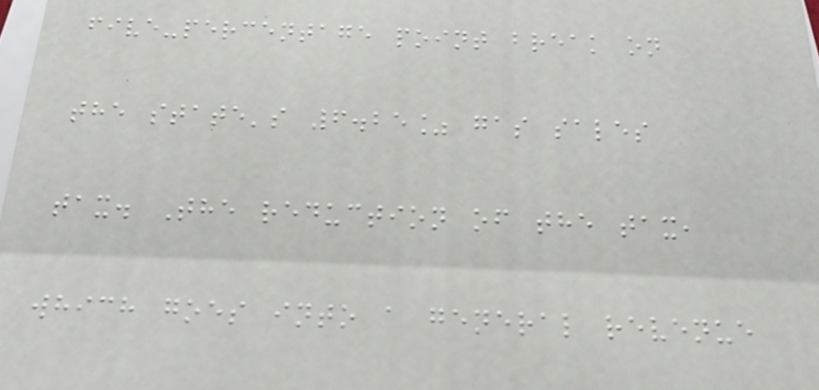five-percentage point break on
the state's 6.25% gas sales
tax. The reduction of the tax,
which goes into a general revenue
